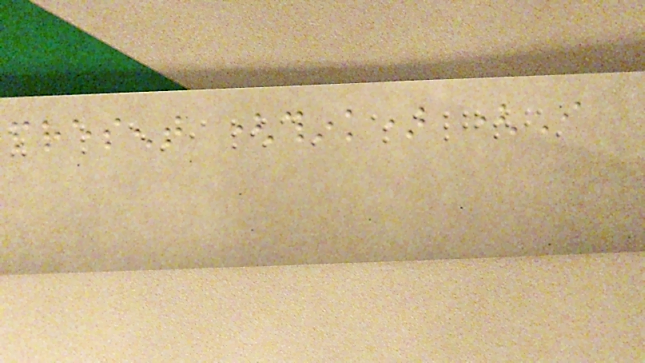present (think) (I
